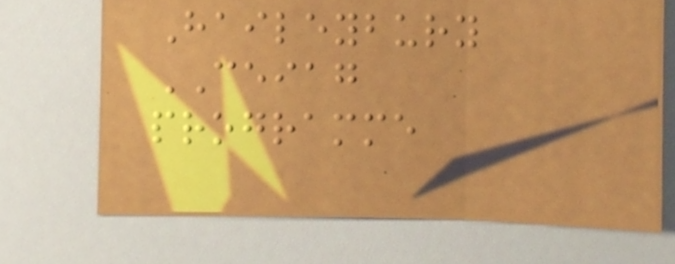Haileybury
CEIAG
programme
